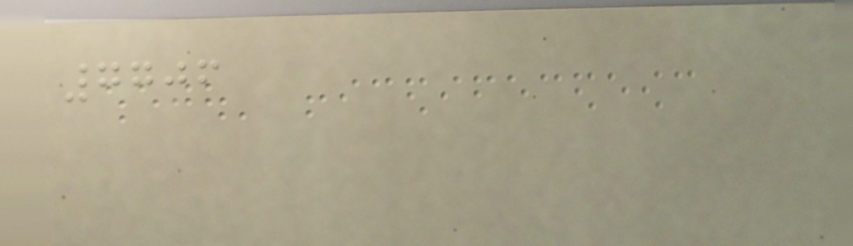7706
